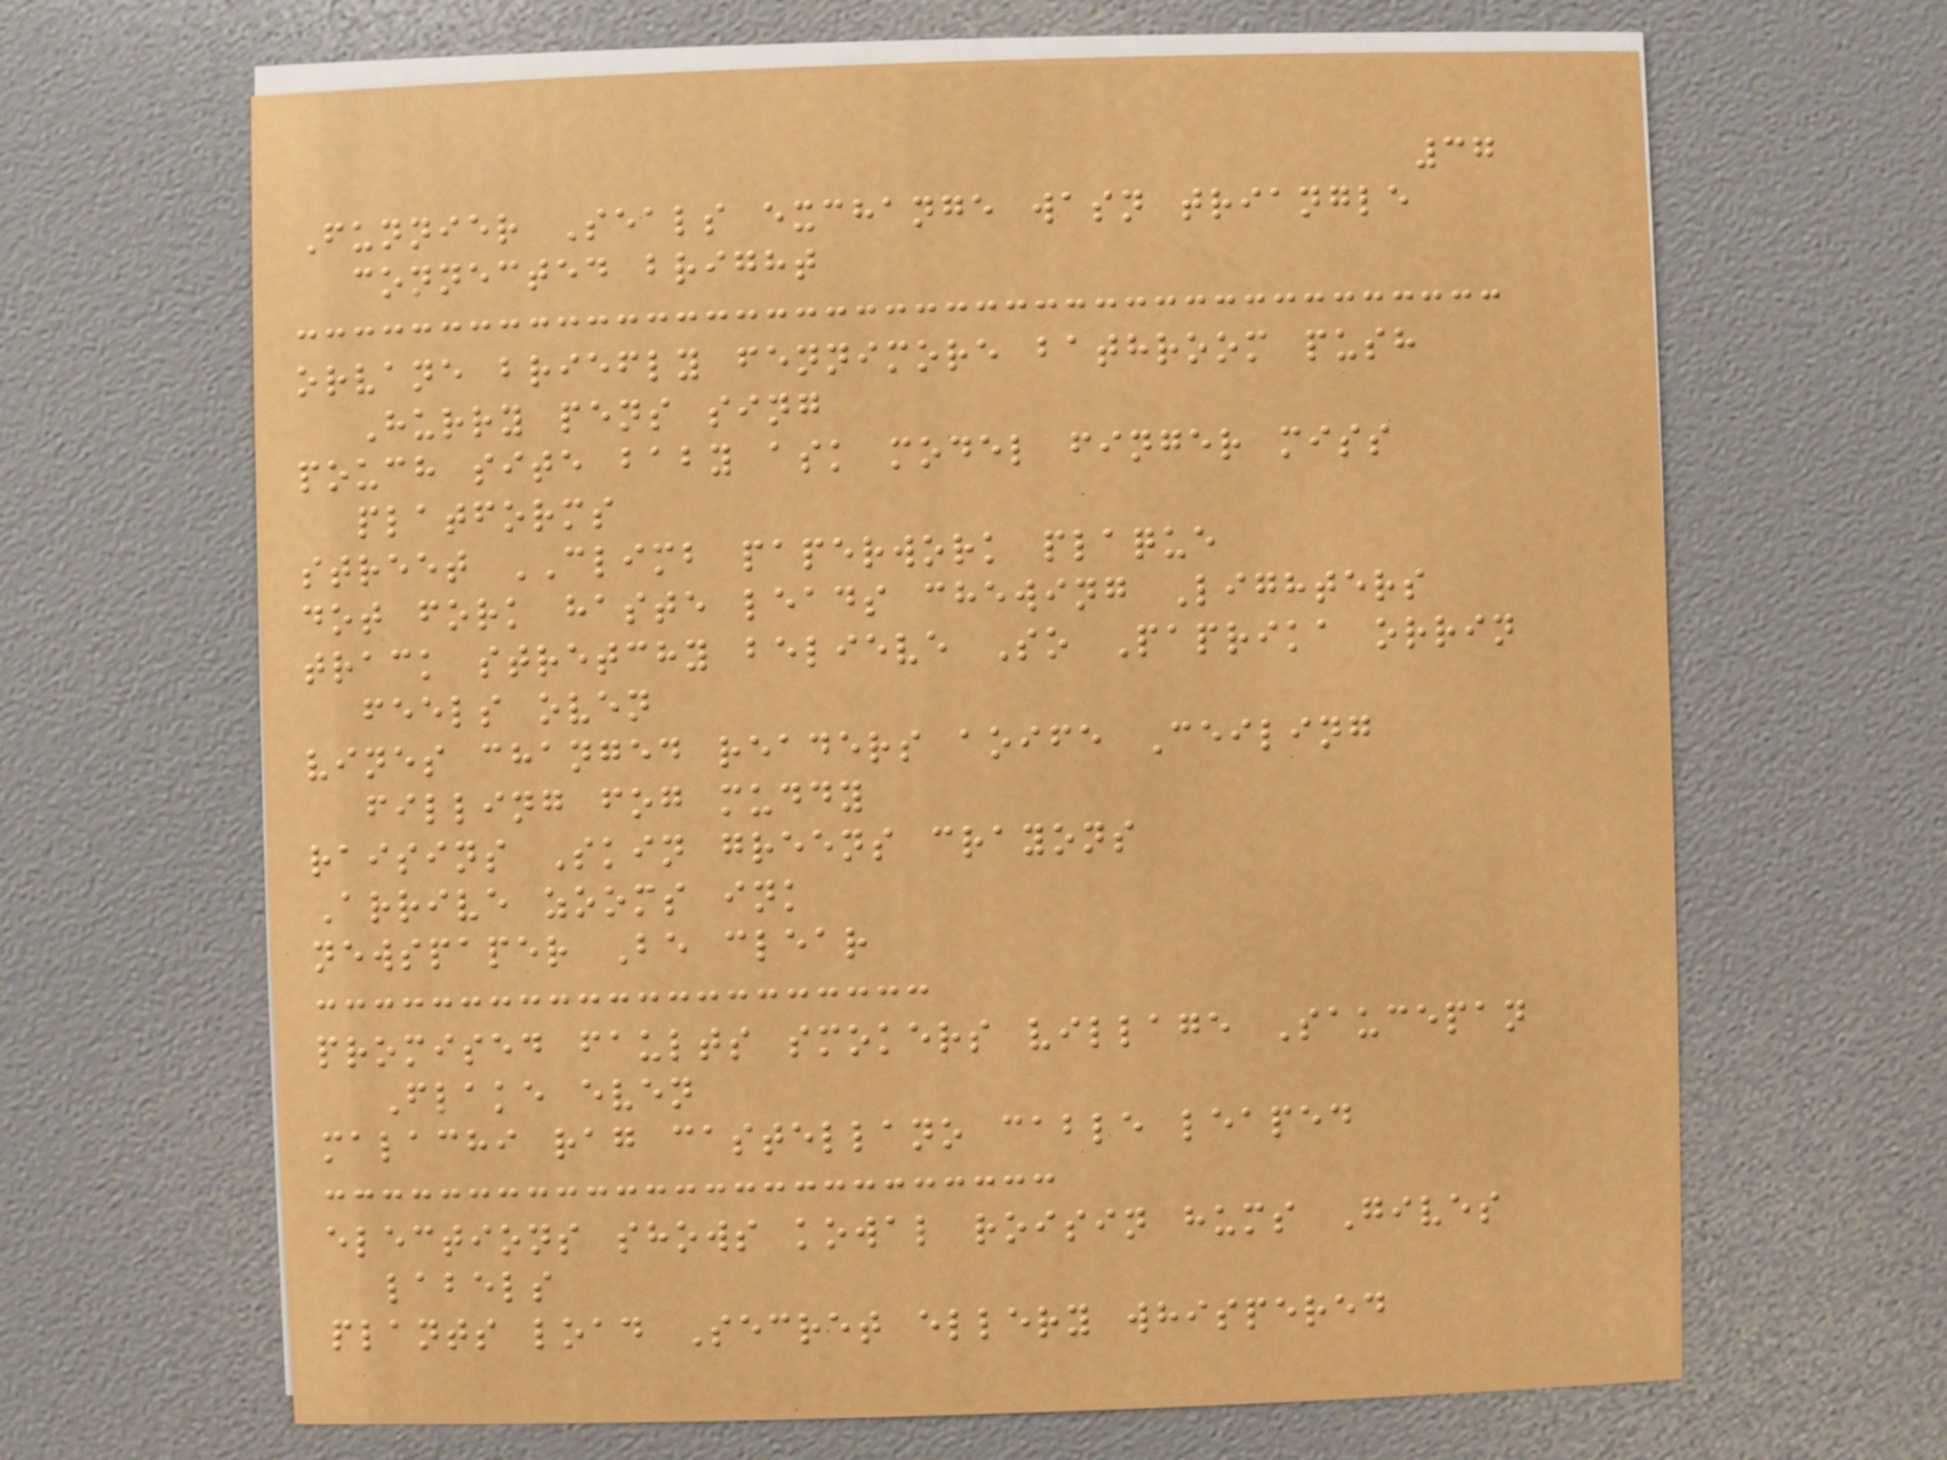37
Funnier Seals exchange wasn triangle
connected bright
orvane briefly fennimore bathroom push
Hurry pens sing
pouch site baby ask model finger miss
platforms
street CLIMB paperwork plaque
dot fork haste leads chewing Lighters
track stretchy believe So Paprika orrin
feels oven
vines changed readers aoife Ceiling
filling fog muddy
raisins Skin greens crayons
Arrive zooms ink
newspaper Be clear
promised faults smokers village Saucepan
Flake even
malachi rag castellano cable leaped
elections shows kowal roisin hums Gives
labels
plants load Secret ellery whispered
